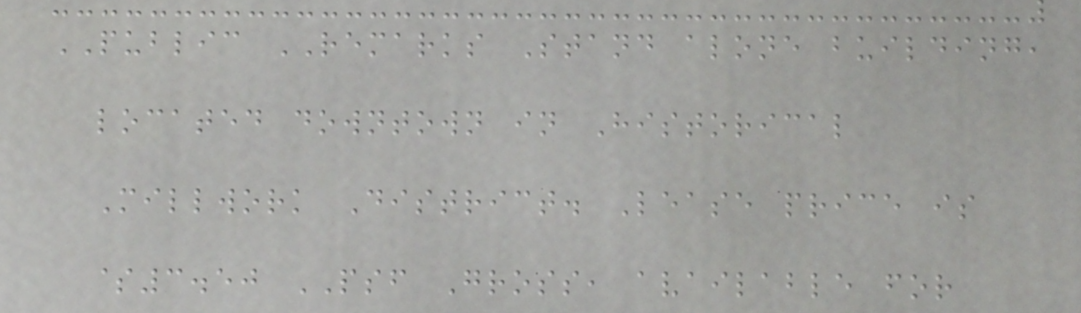PUBLIC REMARKS Stand alone building,
located downtown in Historical
Millwork District. Lease price is
$3.50 PSF Gross, available for
